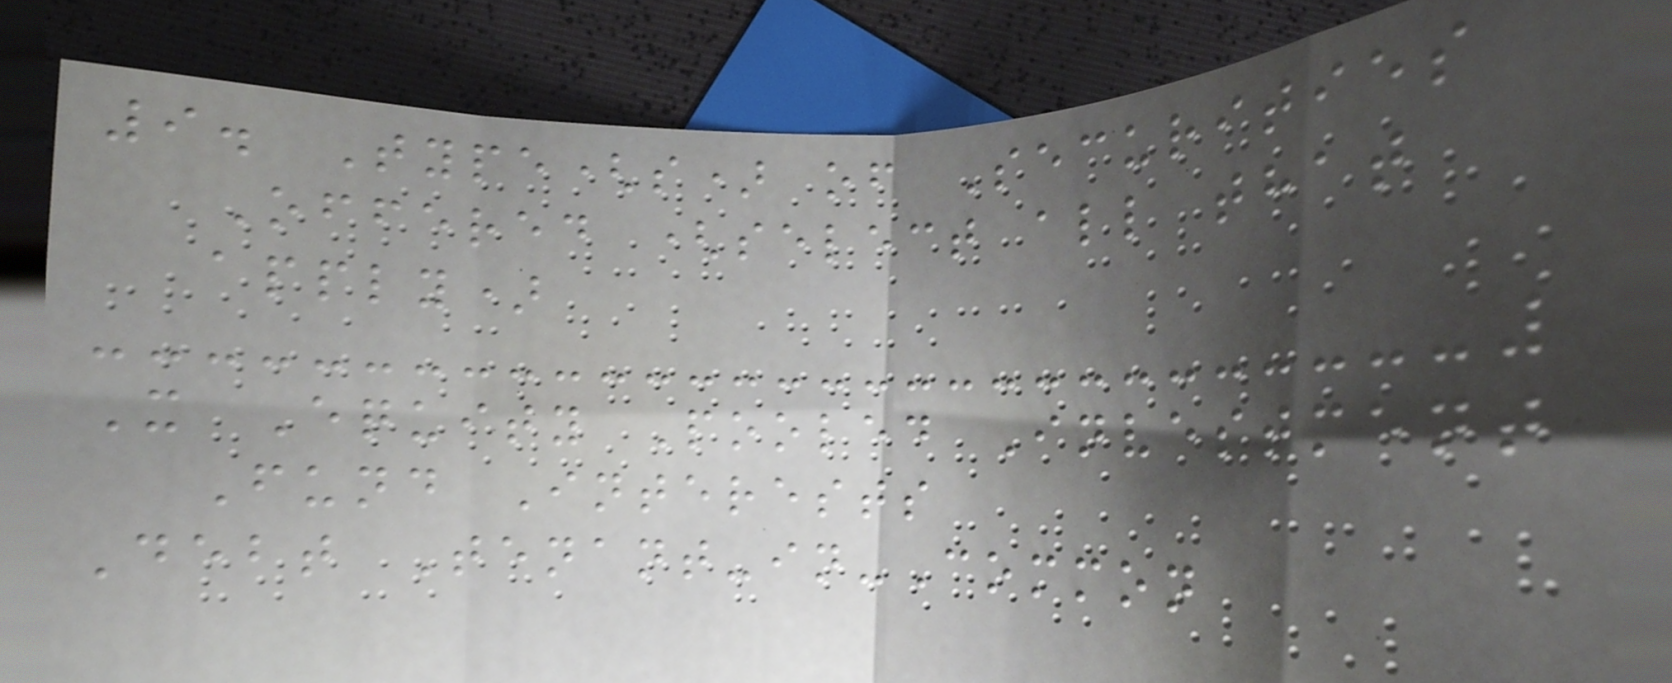9. Type(s) of Securities
Offered (select all that
apply)
X Equity Pooled Investment
Fund Interests
Debt Tenant-in-Common
